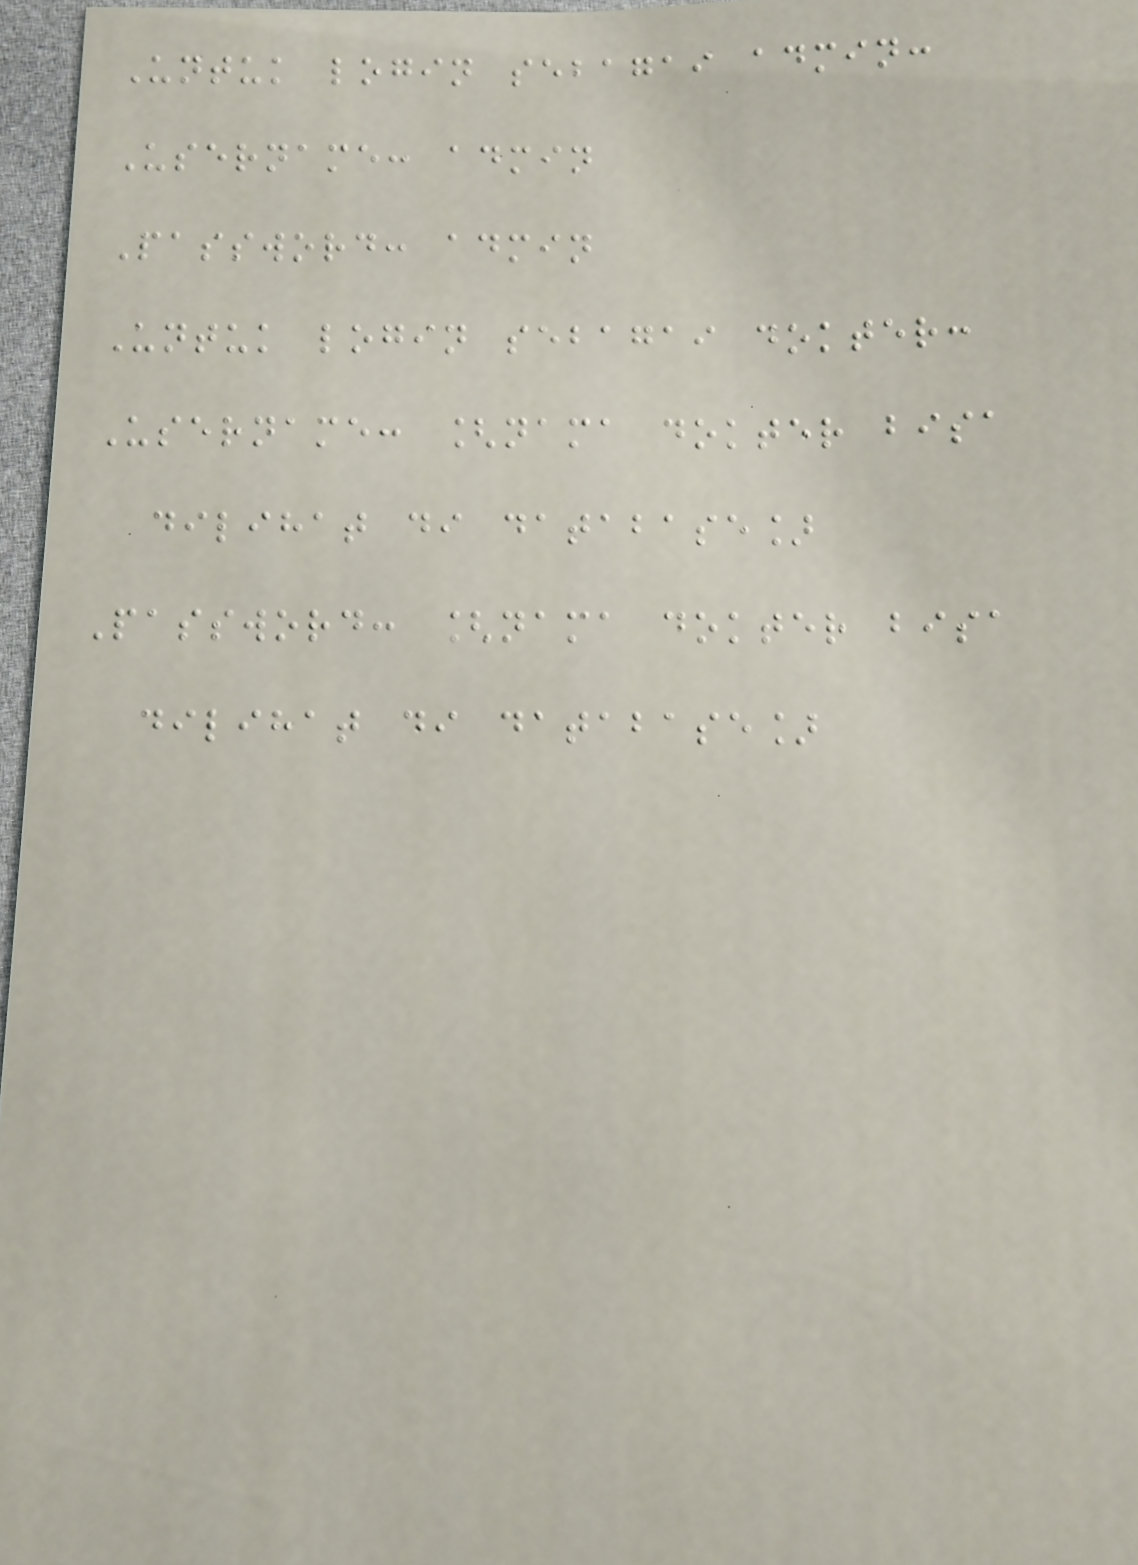Untuk login sebagai admin:
Username: admin
Password: admin
Untuk login sebagai dokter:
Username: [nama dokter bisa
dilihat di database]
Password: [nama dokter bisa
dilihat di database]
